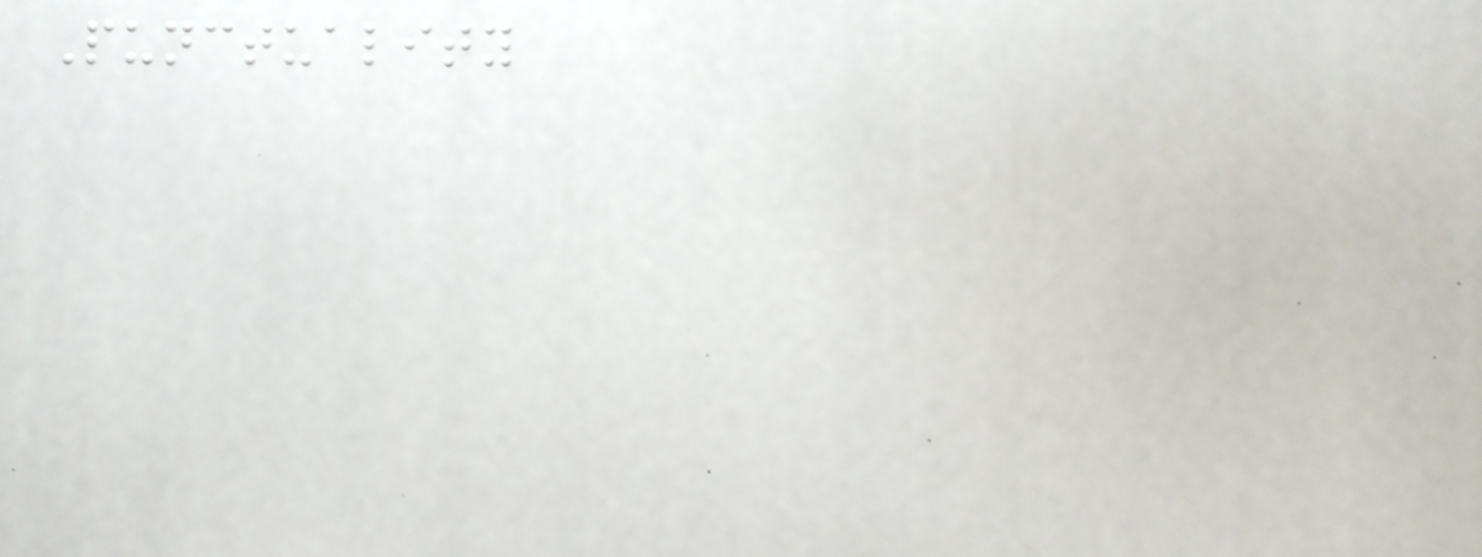Punctuality
